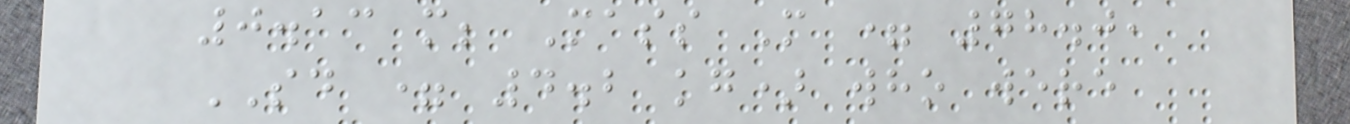0.13 m; Mass M = 78.0,
SD = 4.2 kg) who were
